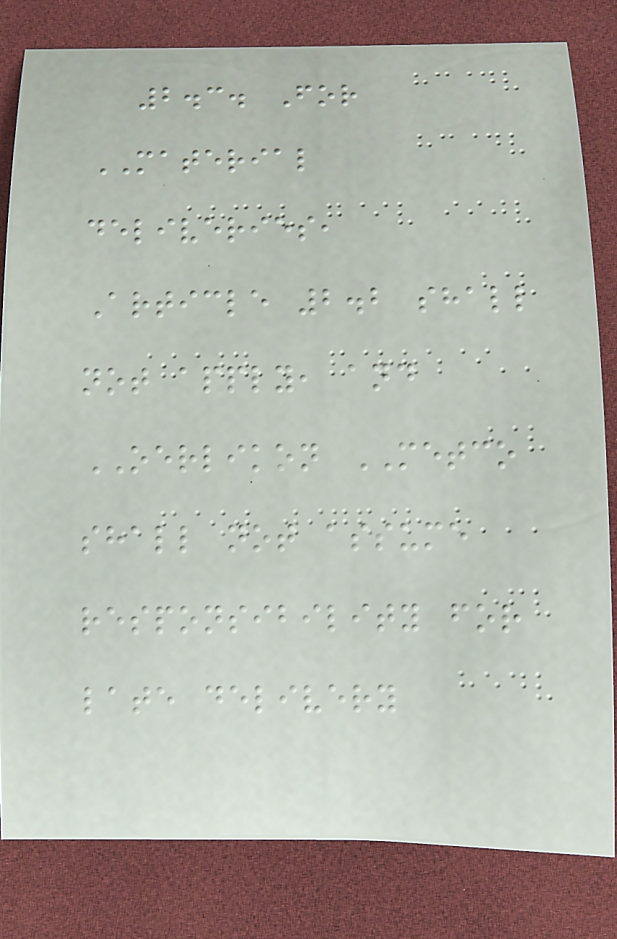2.3. For
MATERIAL
deliveries,
Article 2.2 shall
not apply, and
OERLIKON METCO
shall not assume
responsibility for
late delivery
